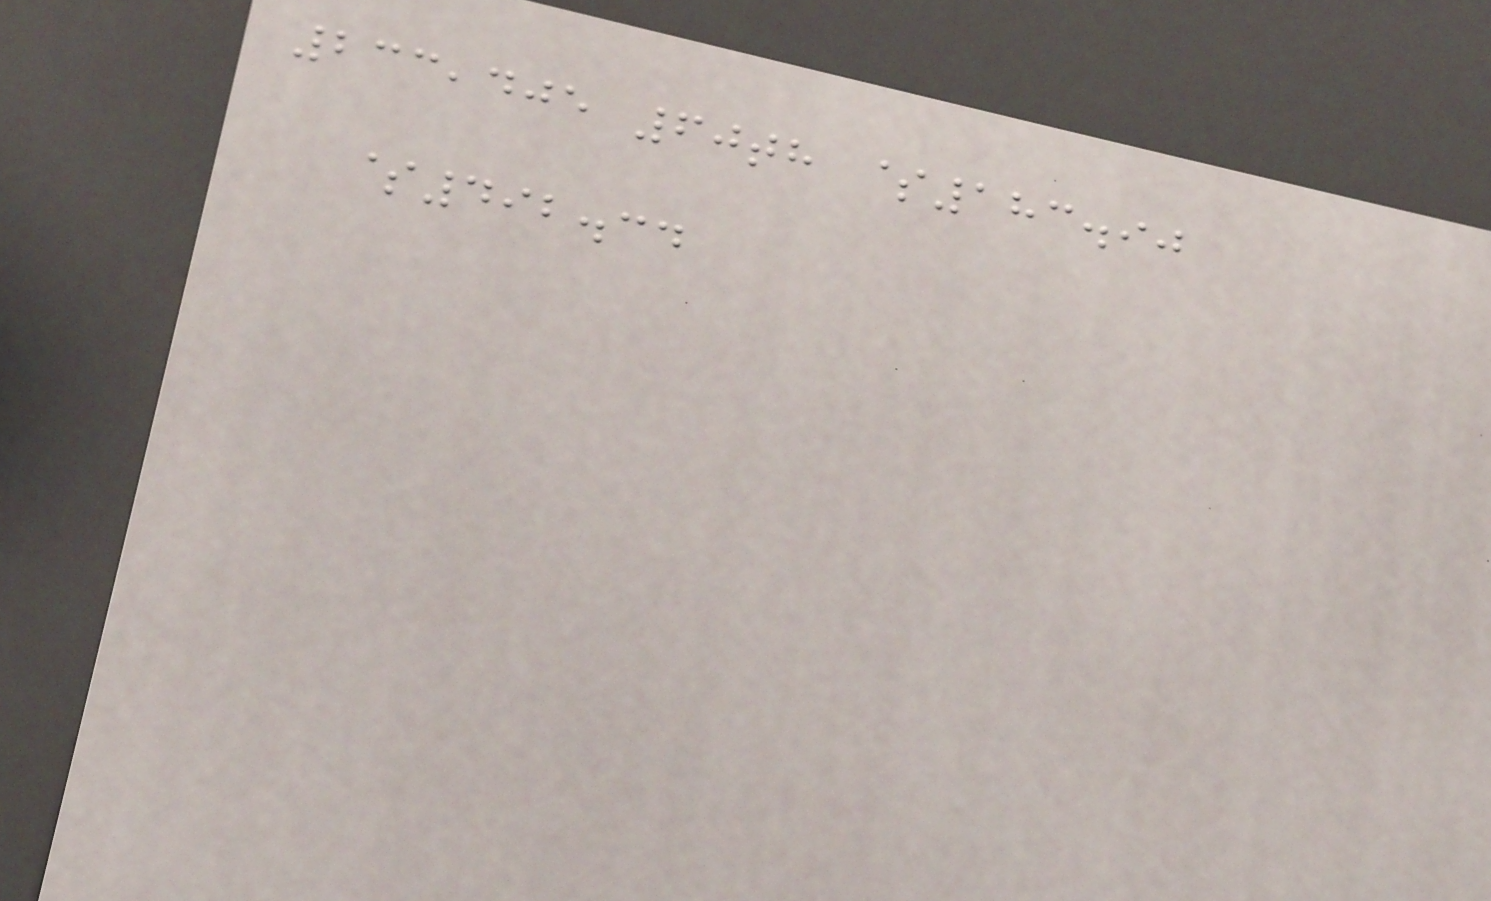233,405 60th $183.90
$492.34
